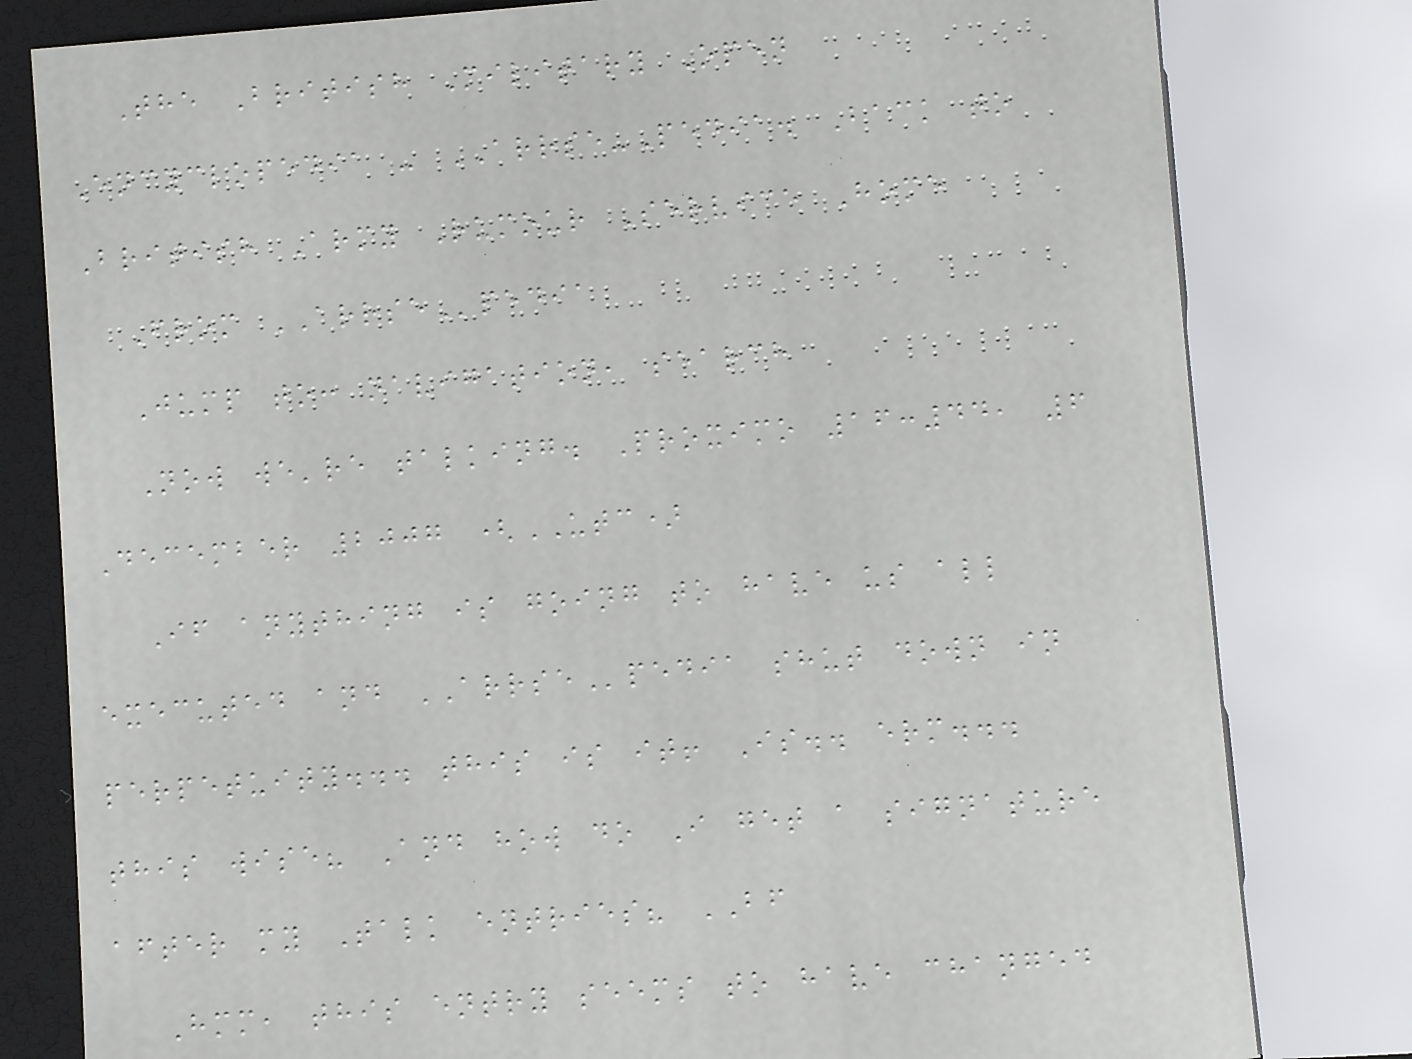The British Military Open
Encyclopedia - ARRSE-Pedia. Back to
British Army Rumour Service Home
From ARRSEpedia
Jump to: navigation, search
Now we're talking. Proximo 16:44, 6
December 2007 (UTC)
If anything is going to have us all
executed and ARRSEpedia shut down in
perpetuity... this is it! Is.. erm...
this wise? And how do I get a signature
after my Talk entries? BF
Hmm, this entry seems to have changed
